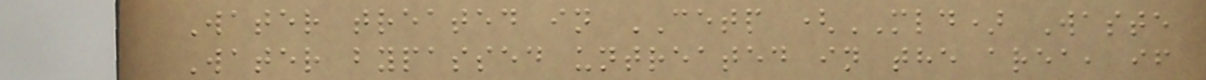Water treated in CETP (MLD) Waste
Water bypassed untreated in the area, if
